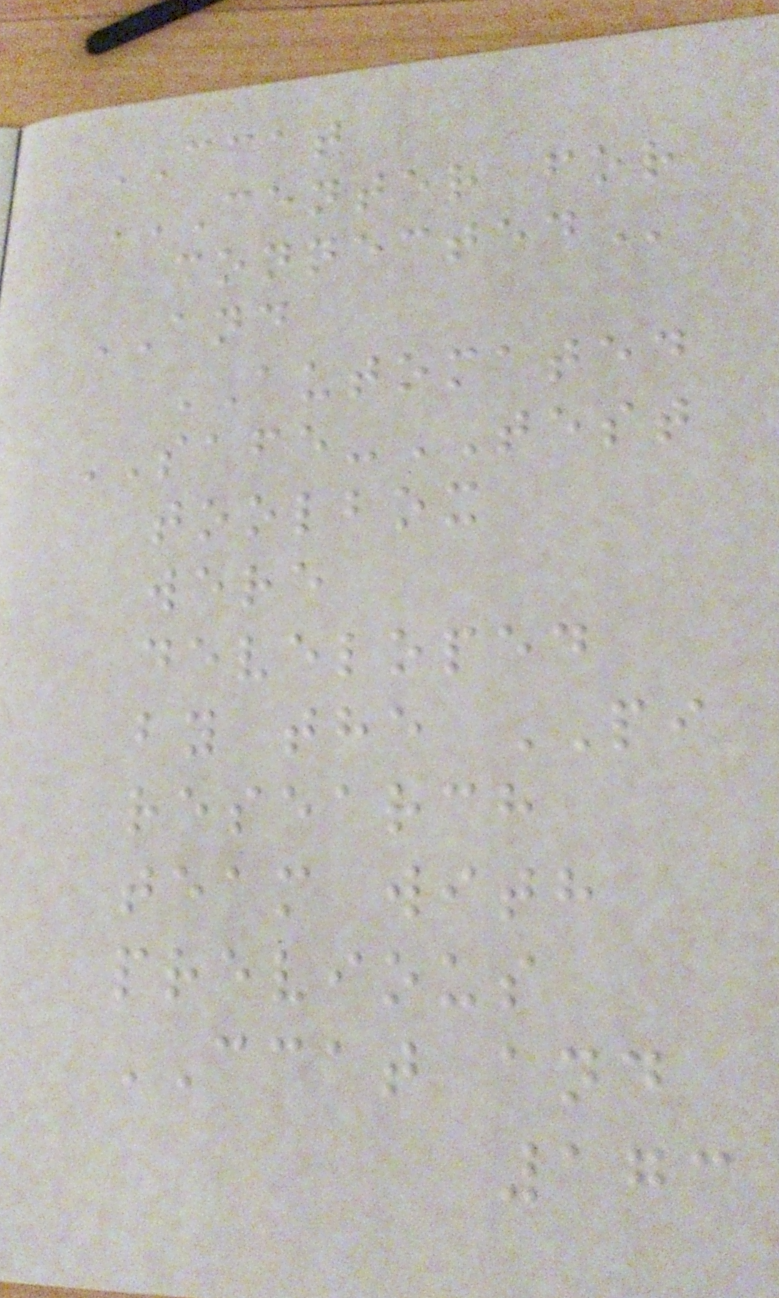CCAT
CENTER FOR
CONNECTED
AND
AUTOMATED
SAFE-TEST
toolbox
were
developed
by the PI
research
team with
previous
CCAT and
173
